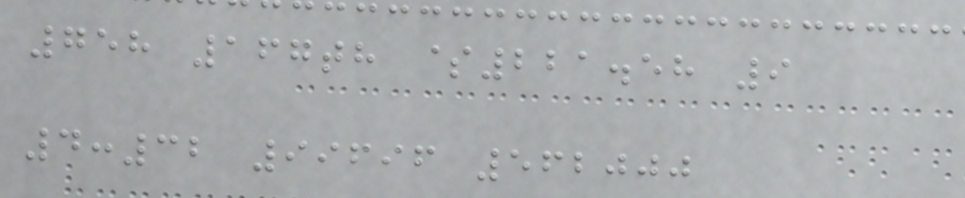758 167th $221.58 9
4:32 99696 562000
